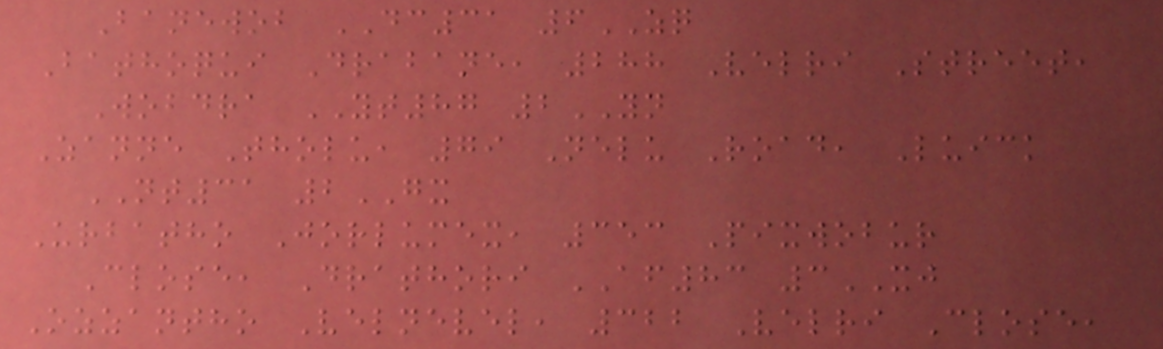Banewob DC31 6ZQ
Bathoqui Drabane, 288 Velri Street,
Wobdra YT87 2YN
Zanne Tholu, 79 Nelu Road, Luick
NT31 2GX
Urbatho Jorlumex, 353 Pixwobur
Close, Drathori AF83 3XJ
Ozzantho Velnevel, 322 Velri Close,
